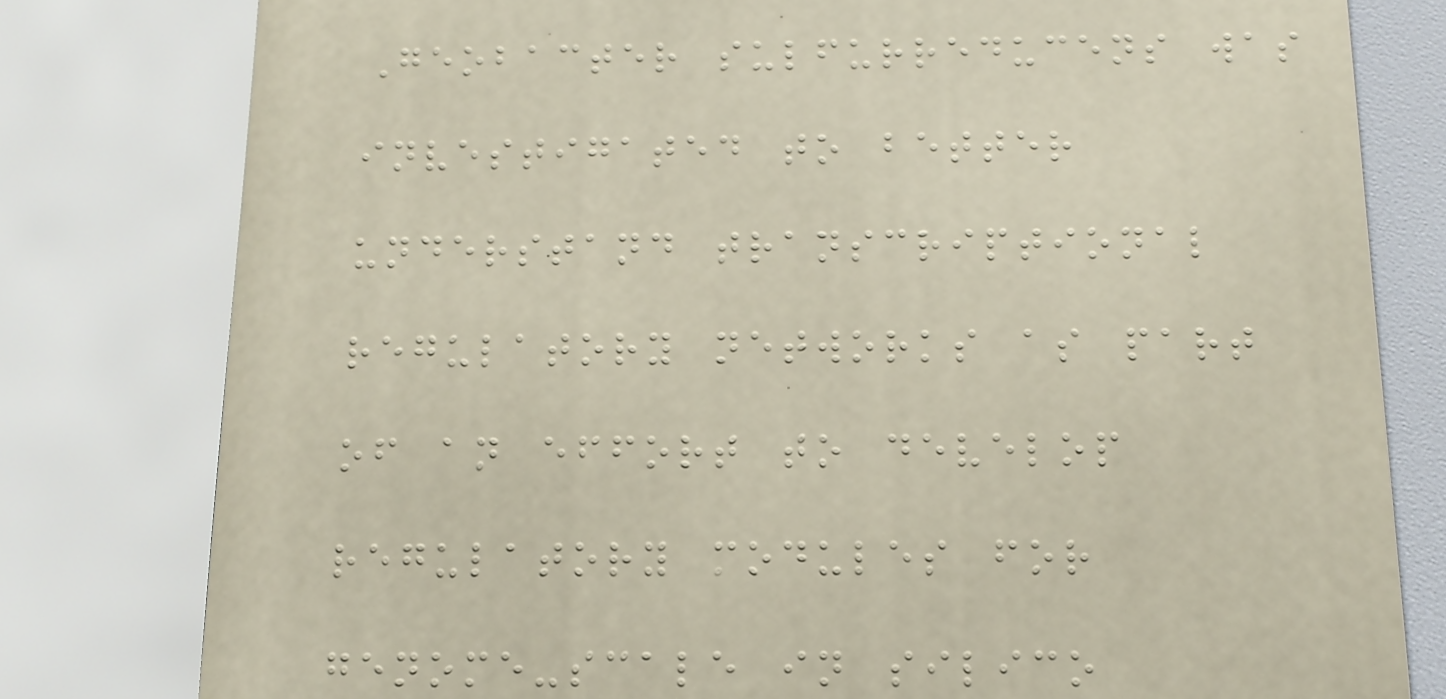Geobacter sulfurreducens was
investigated to better
understand transcriptional
regulatory networks as part
of an effort to develop
regulatory modules for
genome-scale in silico
